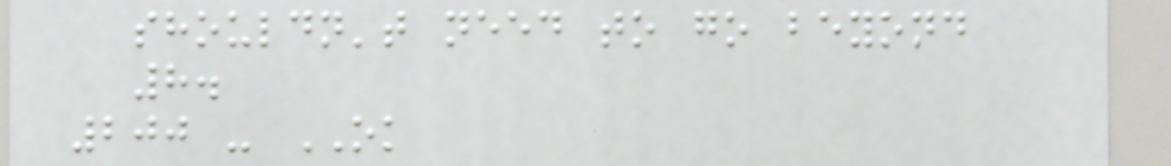shouldn't need to go beyond
8.
200 - OK
